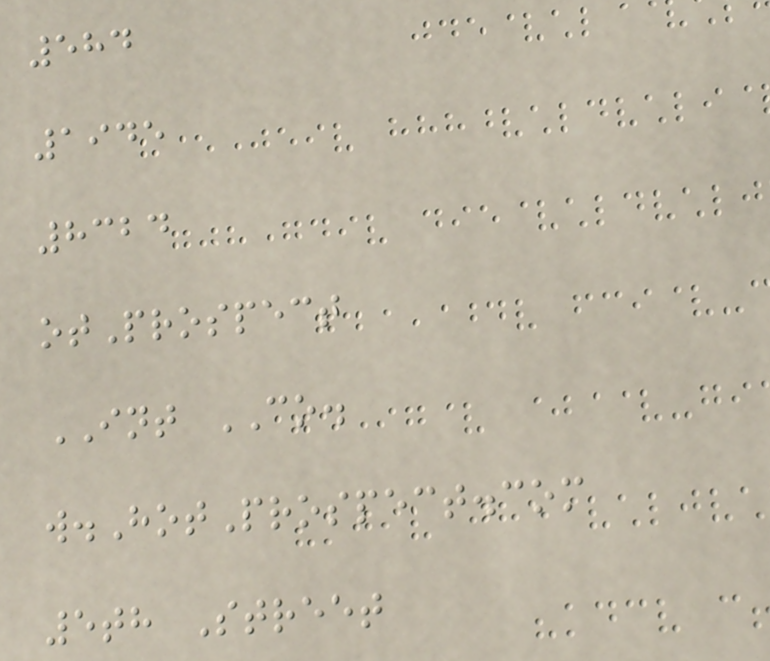584
1945
8324
otProspect
INT CO.
w.HotProspect.com
5th Street
